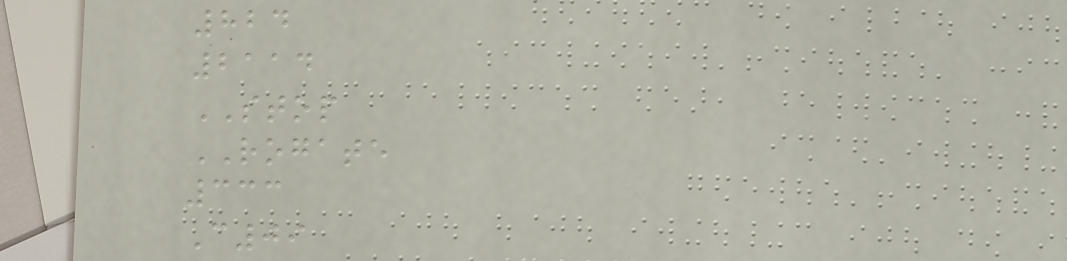824
2114
STOP
ROGATE
333
C09
